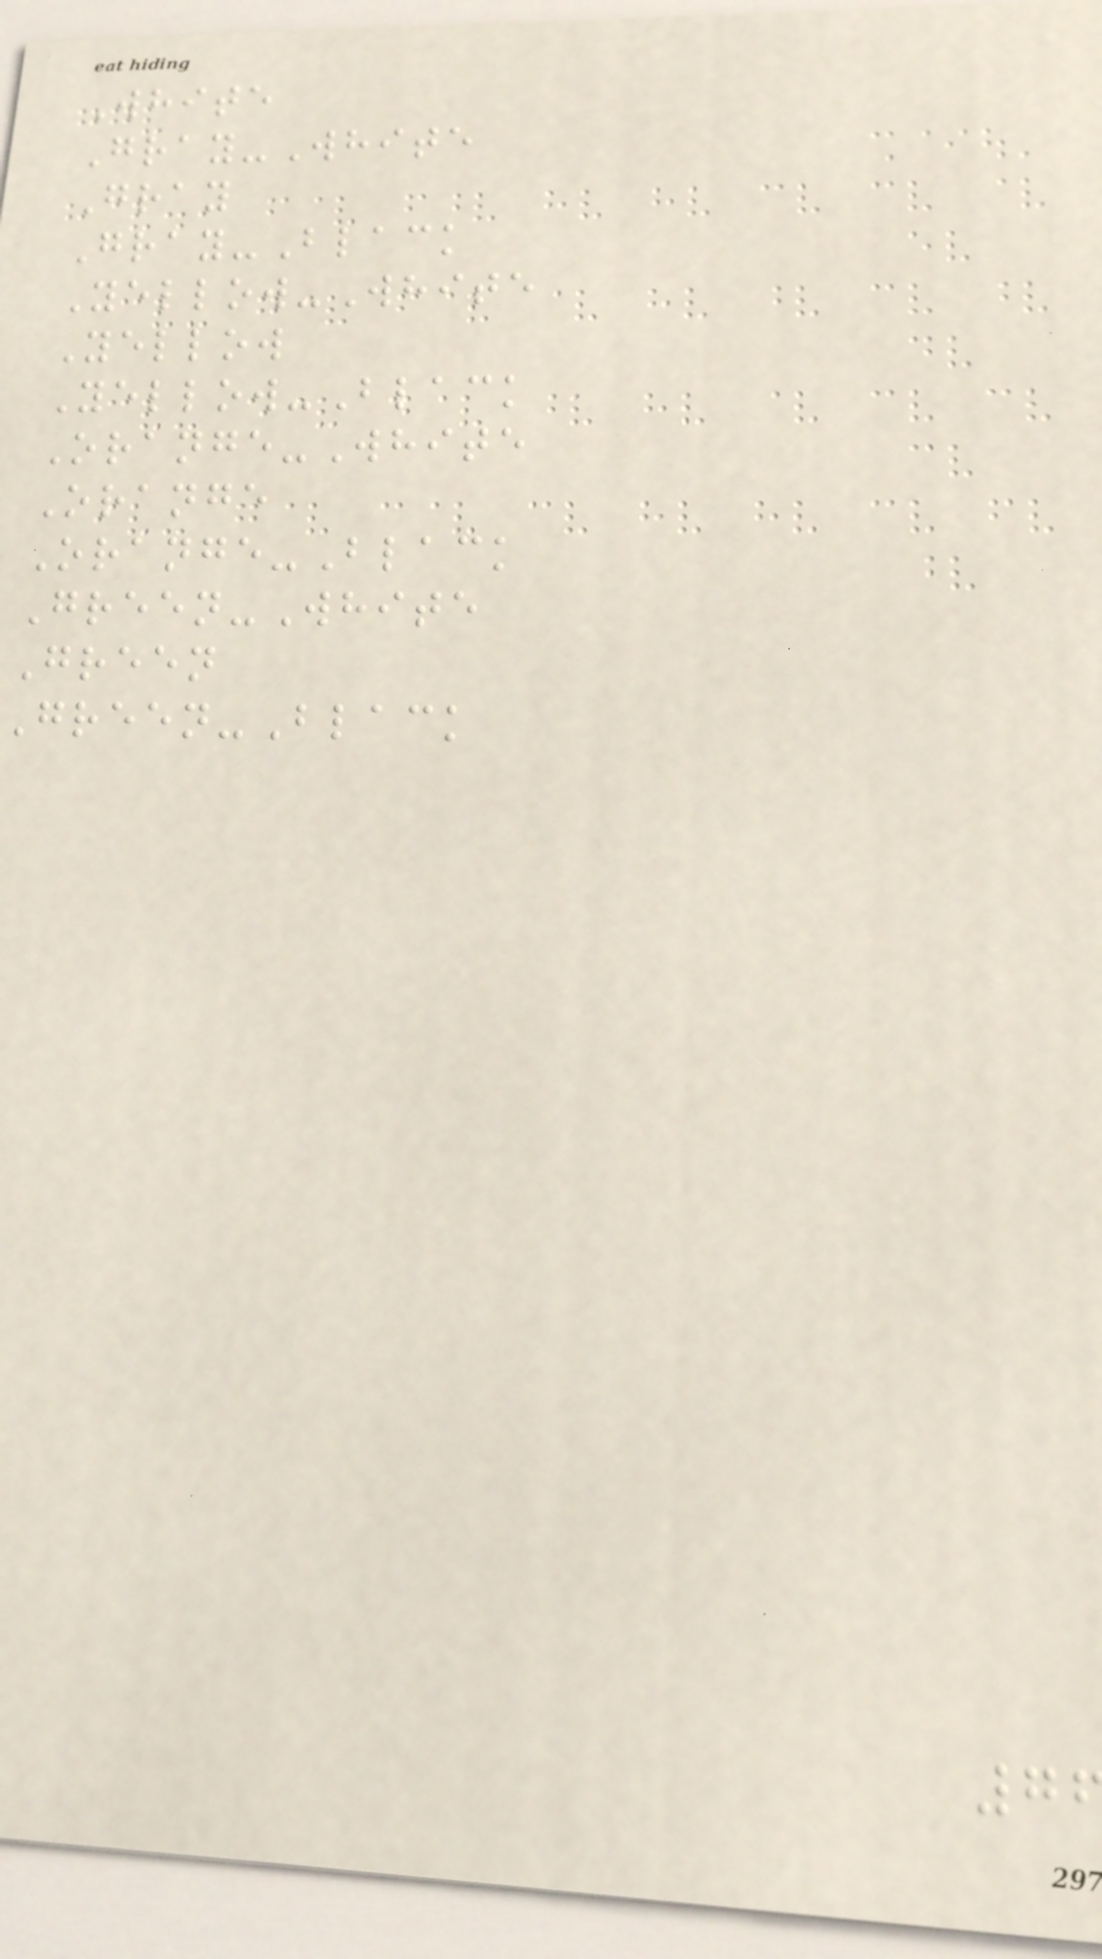White
Gray-White
Gray
Gray-Black
Yellow-White
Yellow
Yellow-Black
Orange-White
Orange
Orange-Black
Green-White
Green
reen-Black
